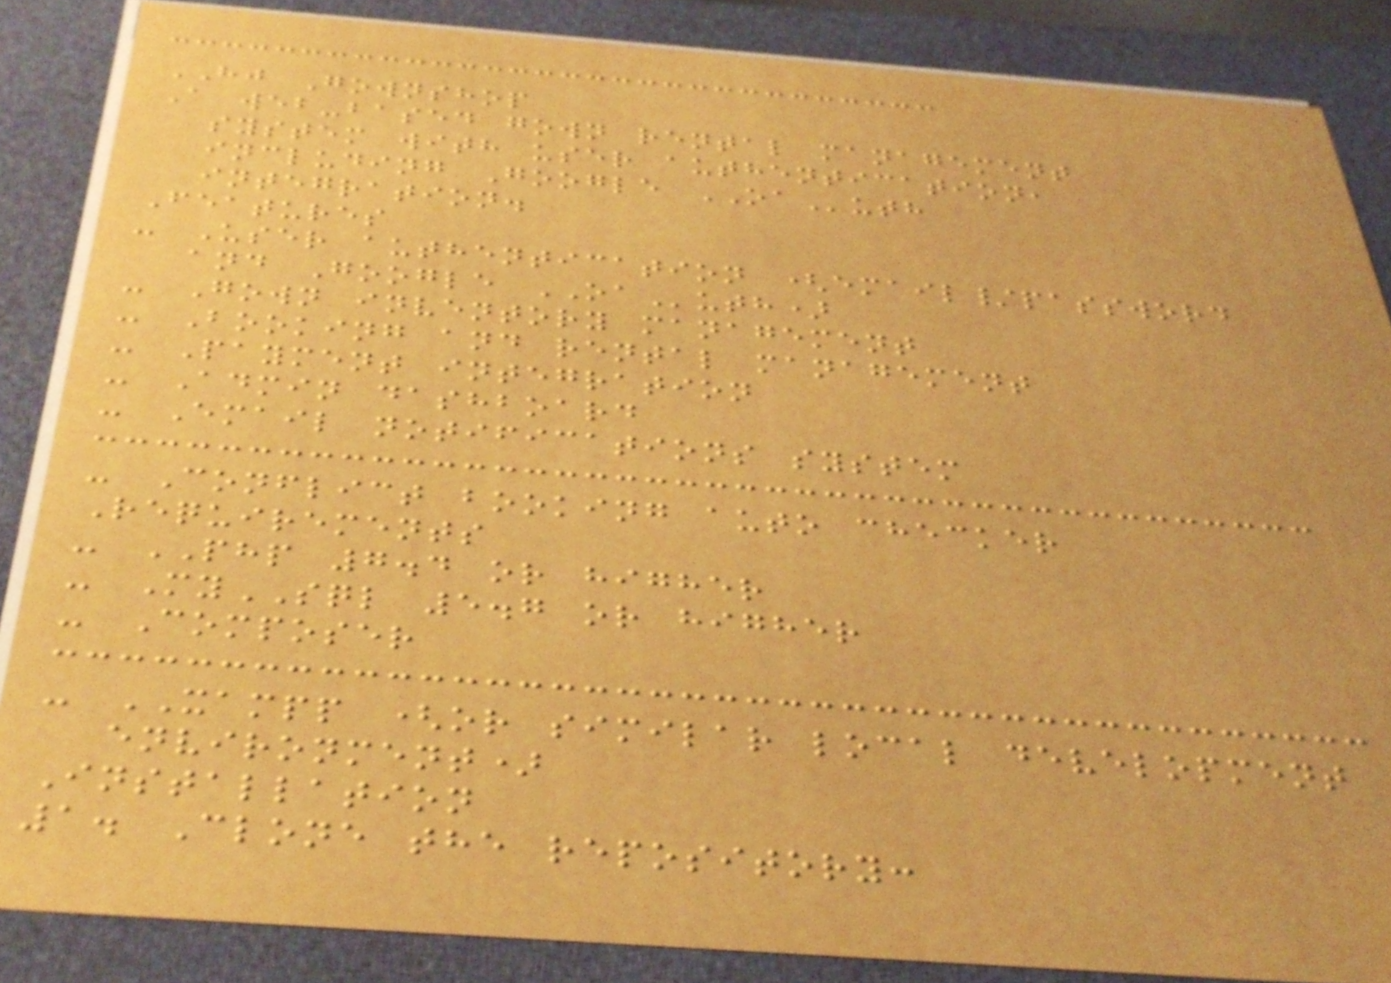HJ Gownshop
A web-based gown rental management
system with user authentication,
including Google OAuth
integration.
Features
- User authentication (email/password
and Google OAuth)
- Gown inventory management
- Booking and rental management
- Payment integration
- Admin dashboard
- Email notifications system
- Conflict booking auto checker
Requirements
- PHP 7.4 or higher
- MySQL 5.7 or higher
- Composer
- XAMPP (or similar local development
environment)
Installation
1. Clone the repository:
